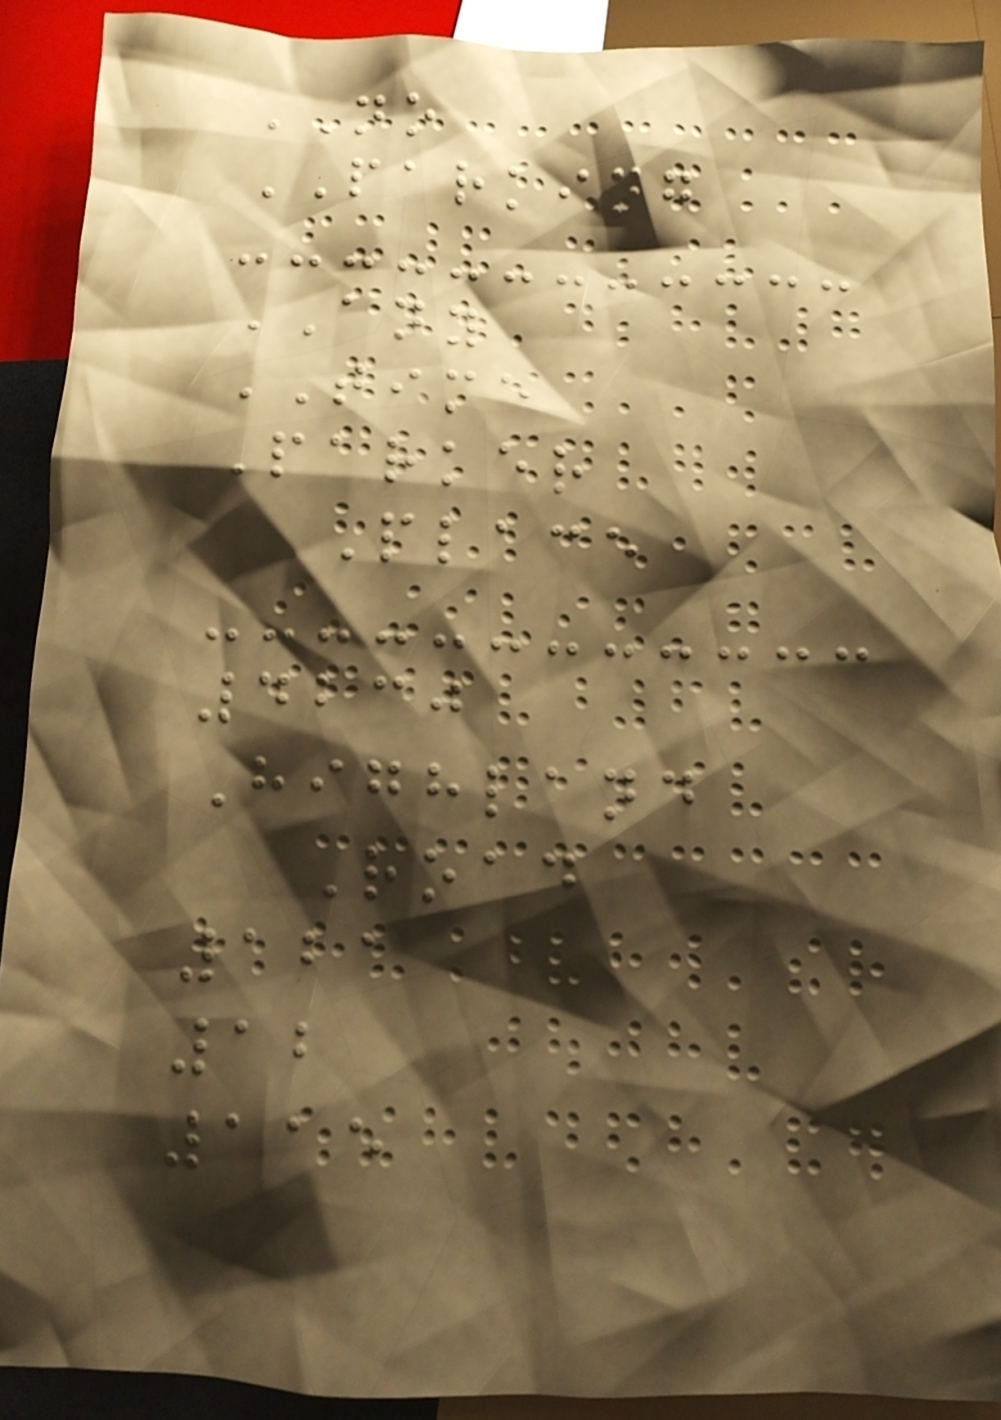NO
PARKING
ANY
TIME
Parker
Place
4230
Highland
Road
121
12
115
